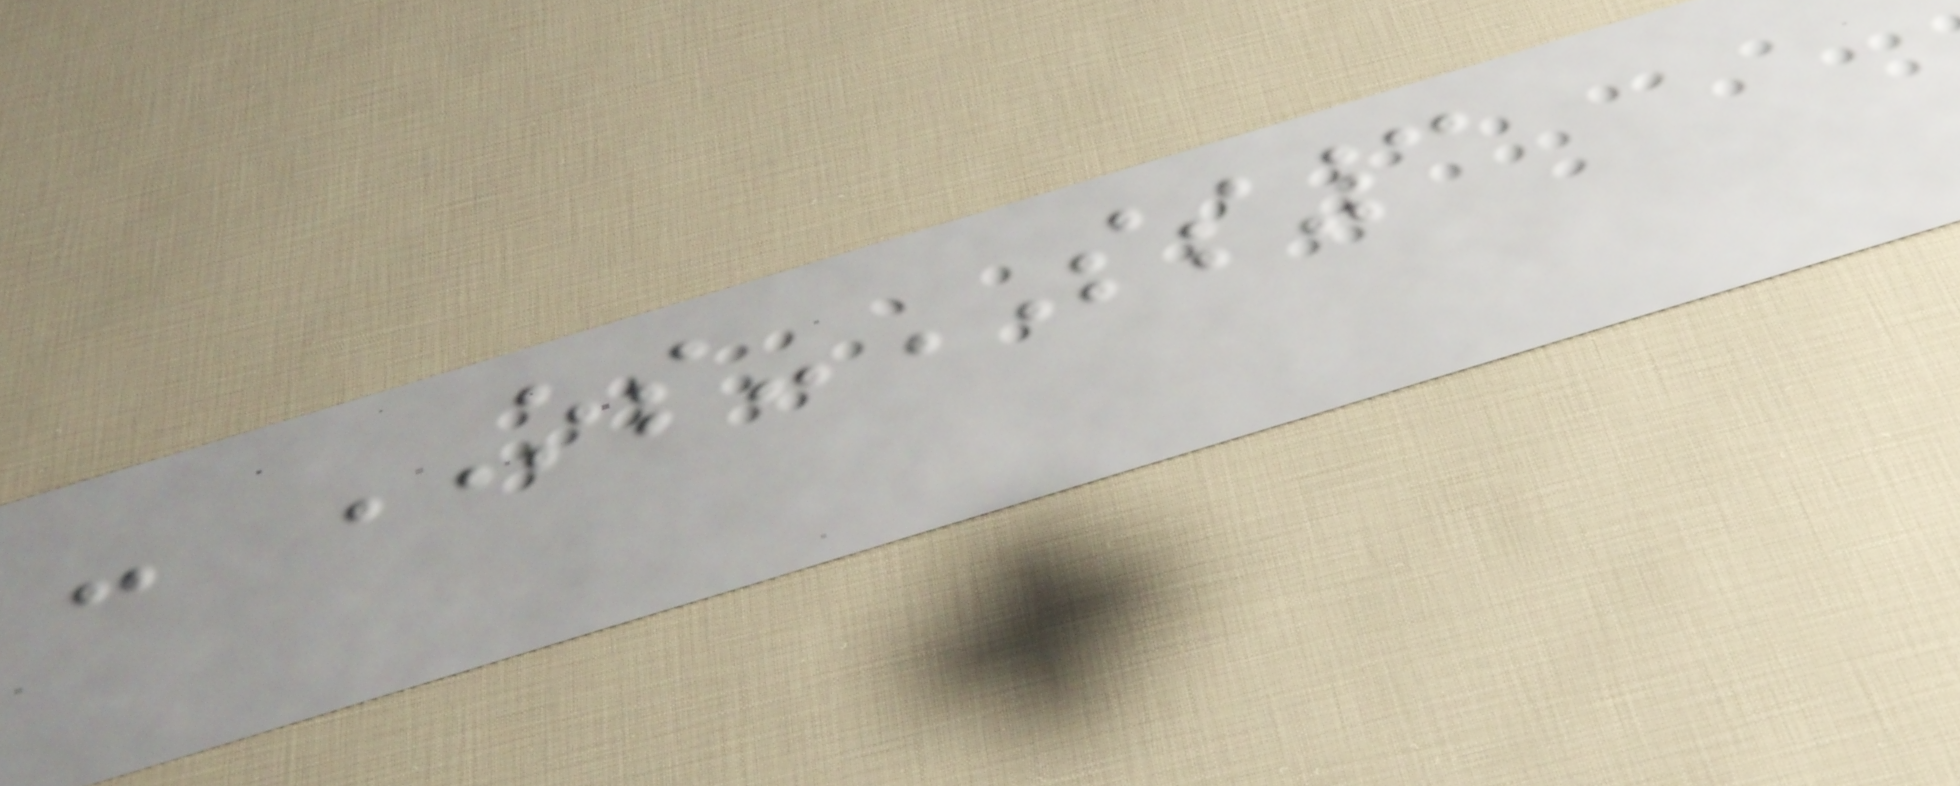- OS-SS3
